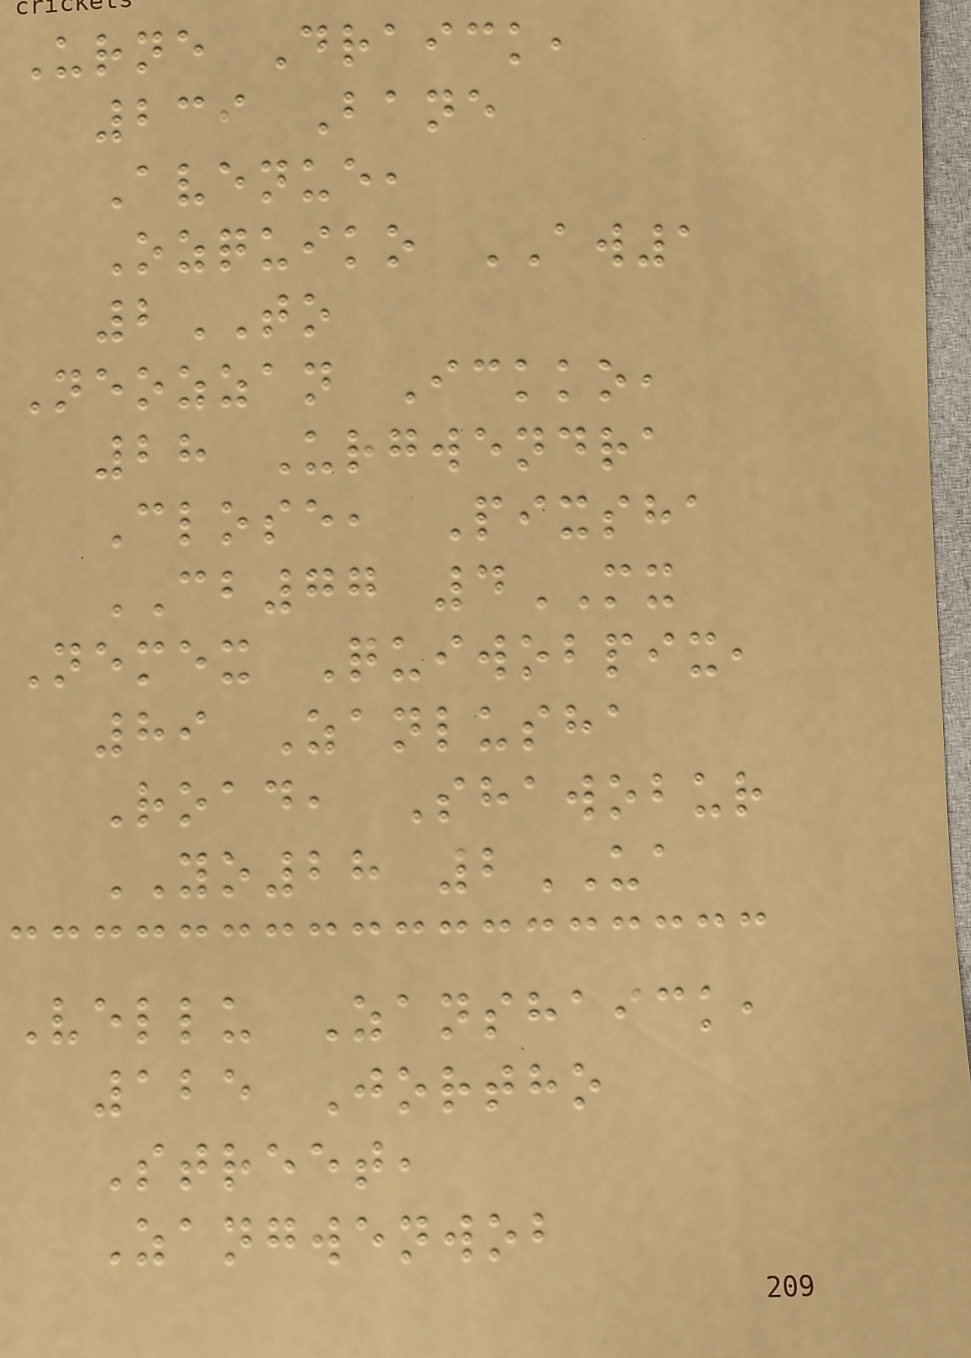Urne Draick,
239 Bane
Avenue,
Ozquiko AW1
2TO
Neozzan Ickko,
28 Urgwendra
Close, Pixsha
CB77 4MX
Nemex Quiwobpix,
89 Zanlusha
Road, Shawobur
YO28 2UA
Vellu Zanshaick,
125 Jortho
Street,
Zangwenwob
